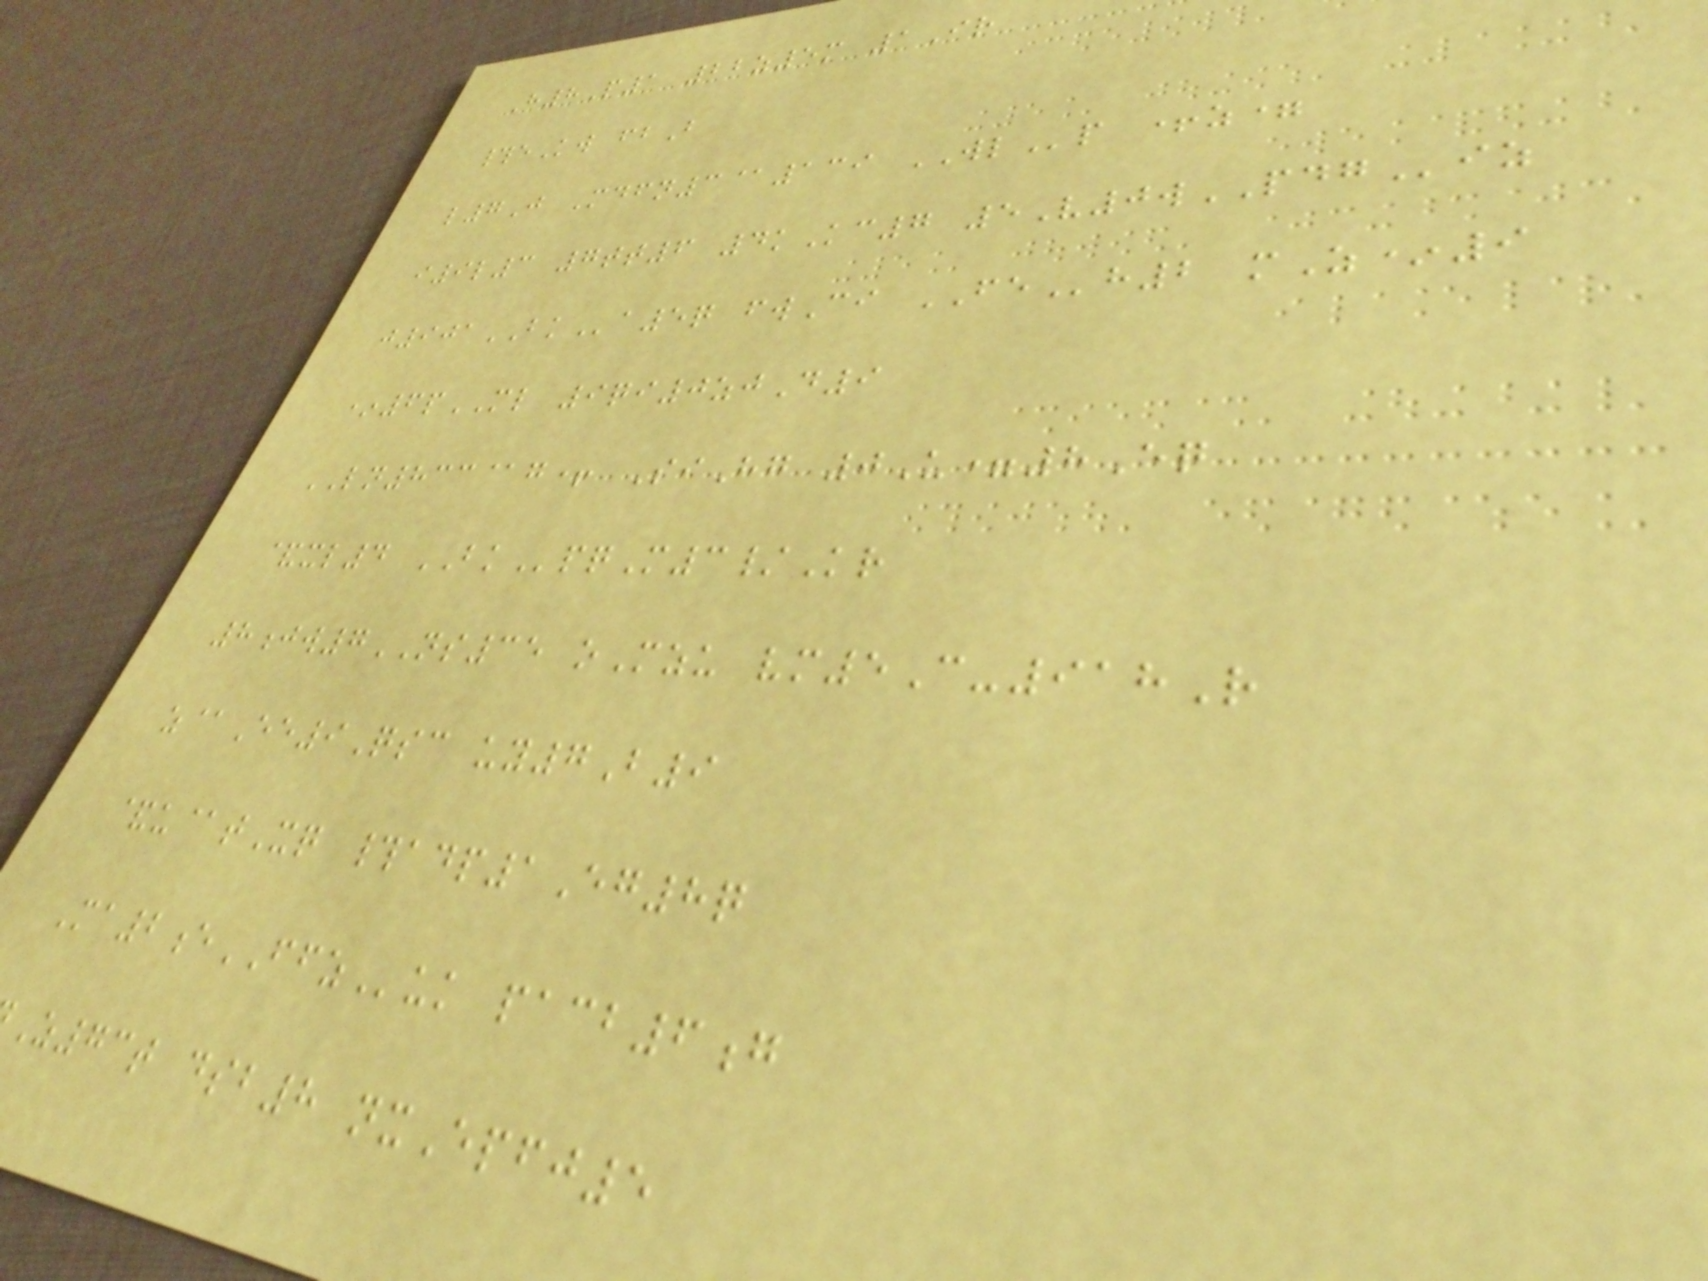H8P1 22z5m 1Ir
#eKw fbB
l7J Mdfn3@139 WLp +z=
i9l3 7tt6 4kKc7 5V0wPDGiz
j901BKa5q fwCi FEh2 mZ*9
*6pML 9qi0zjD9
LN833@g+ SiHg 0U=8Eq
&xl4 BKpqM3/Kr
8jw7NS35 oMzu vm5C-918R
z@Ee9Qsc uy7B9
&u@tXq #adp1Eg8q
Ma2eFFZuk pacb6g
Z73t dsb8 nxEpfj5
